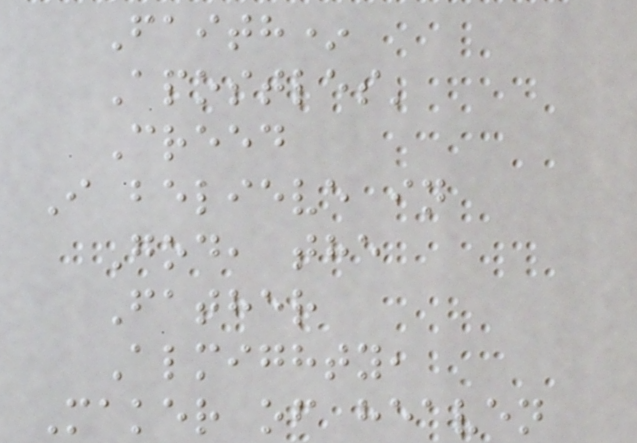Faith*
Apostles'
Creed
I believe in
God, the
Father
Almighty,
Maker of heaven
